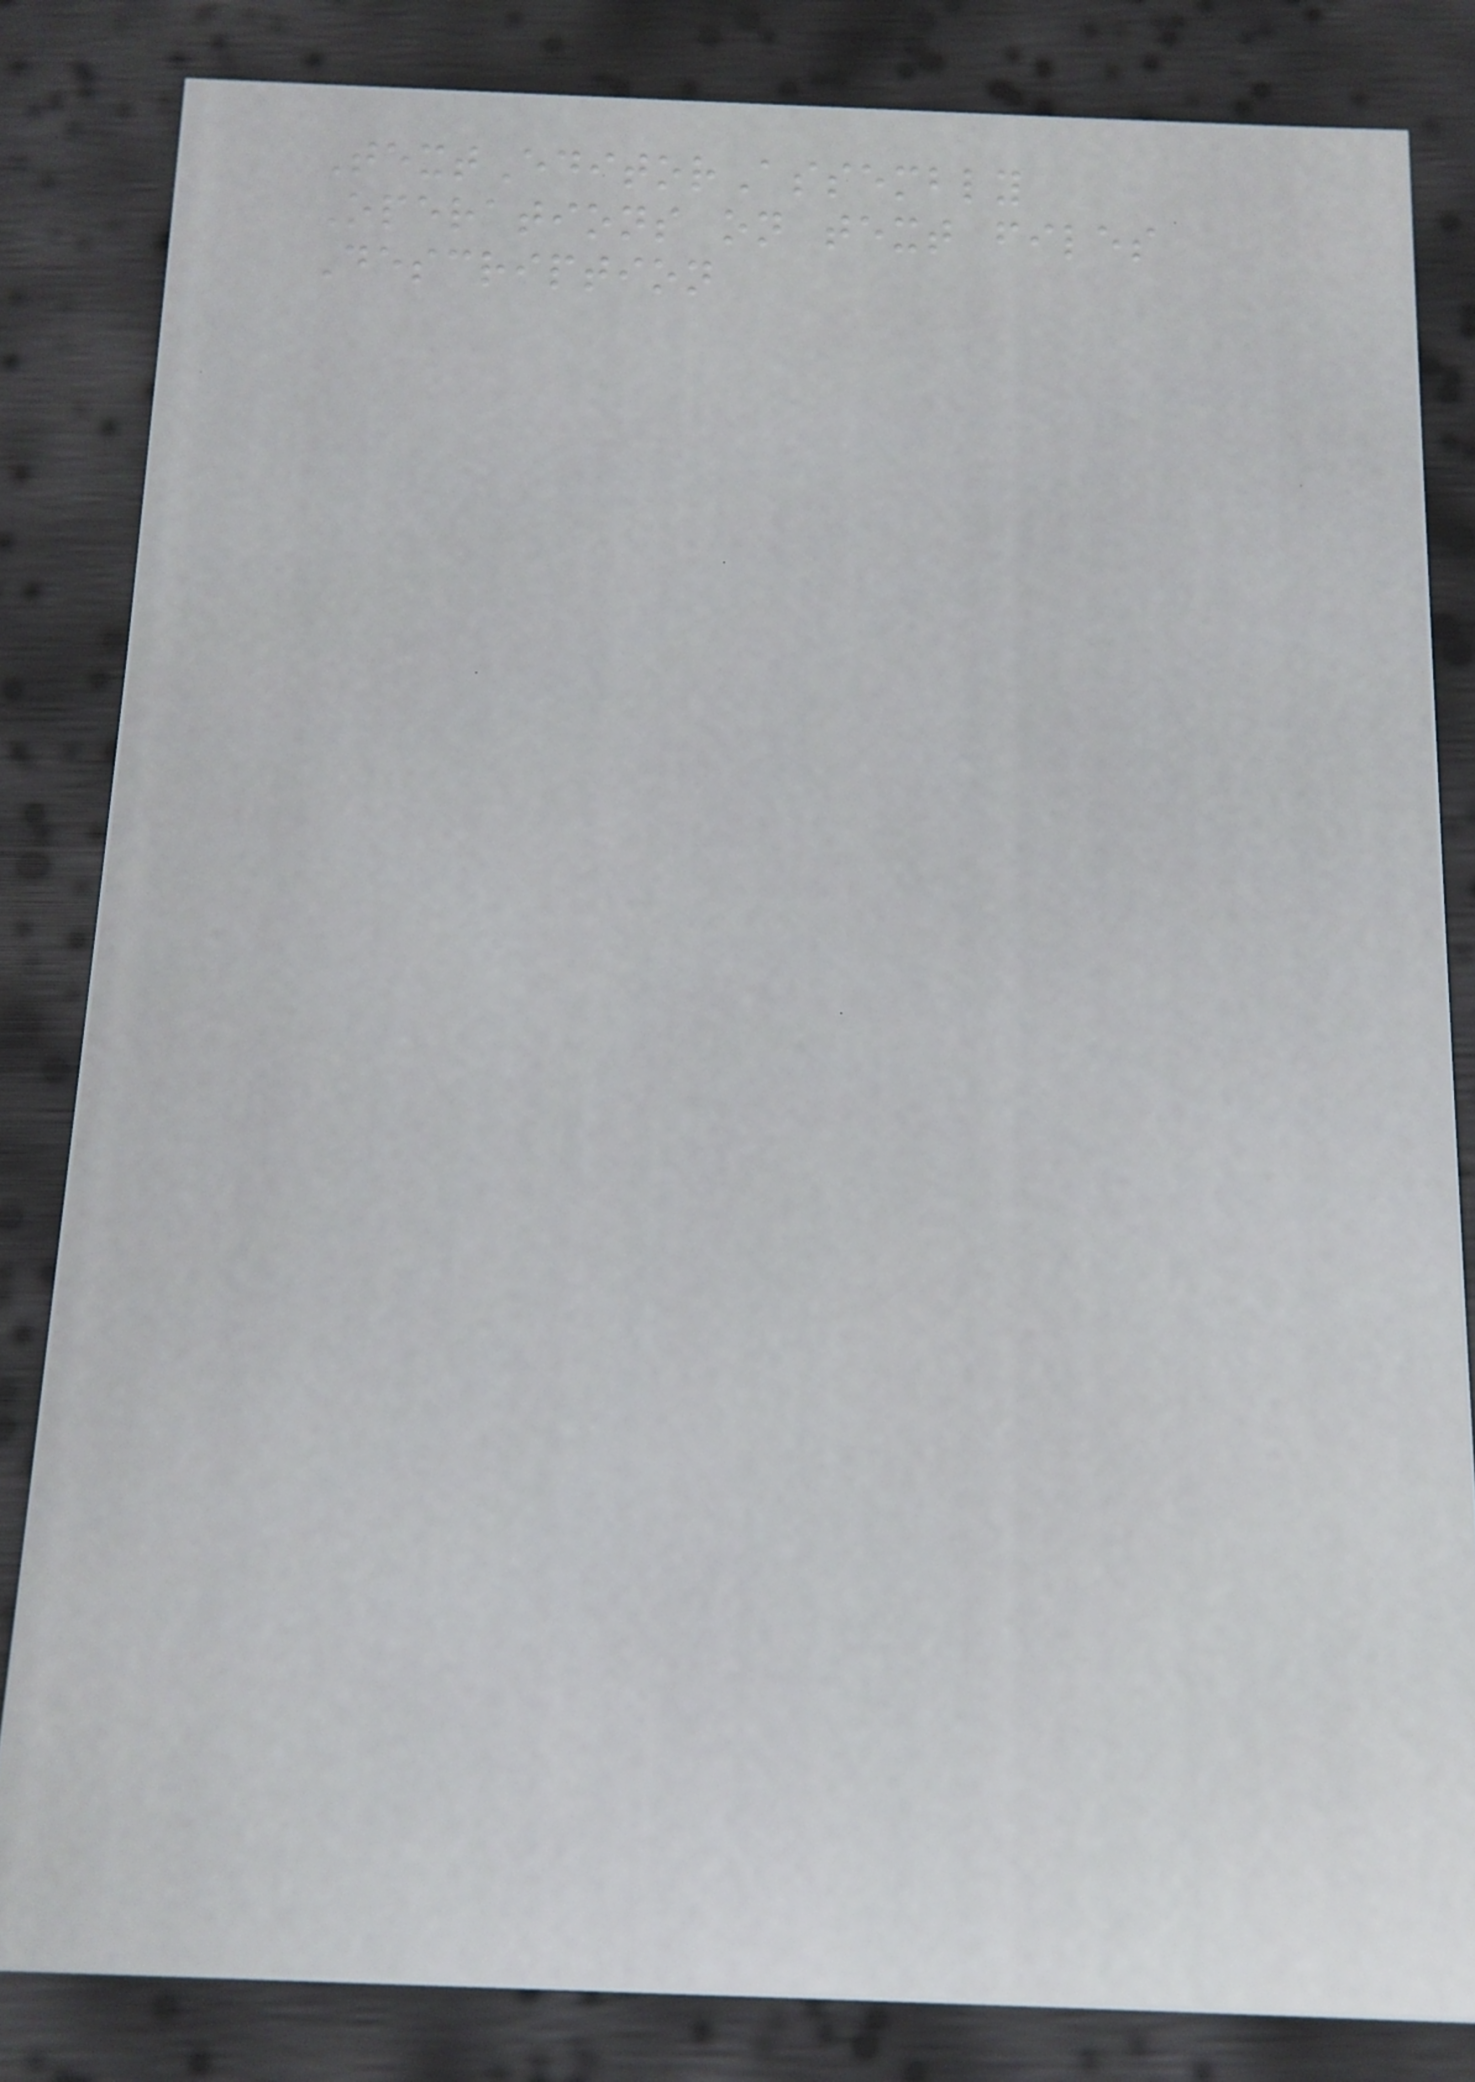TextEditorAssembly
Operations on text files
Description
